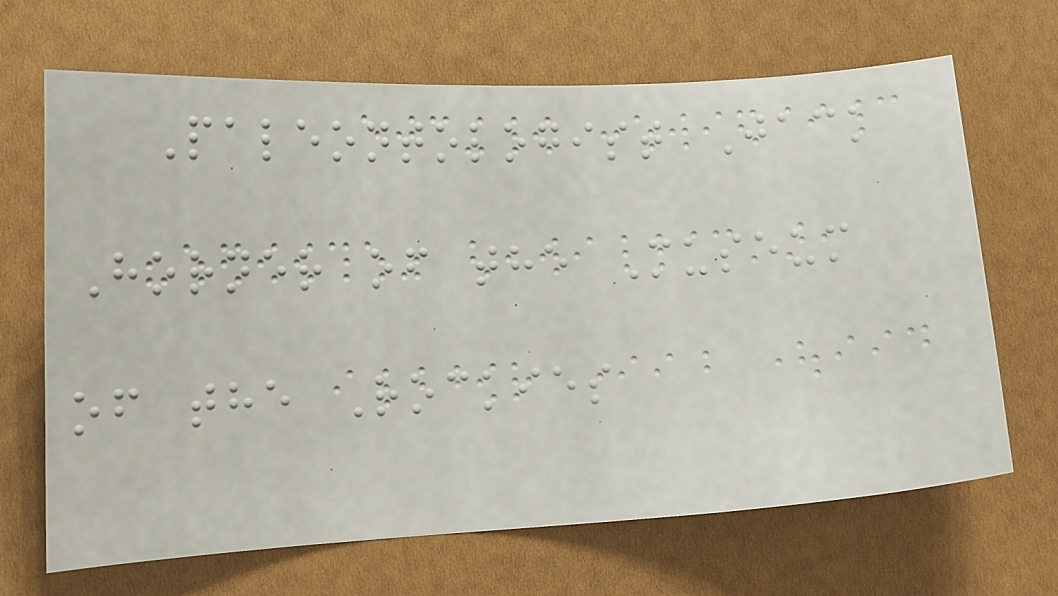Paleontologist Jack
Horner of the Museum
of the Rockies
